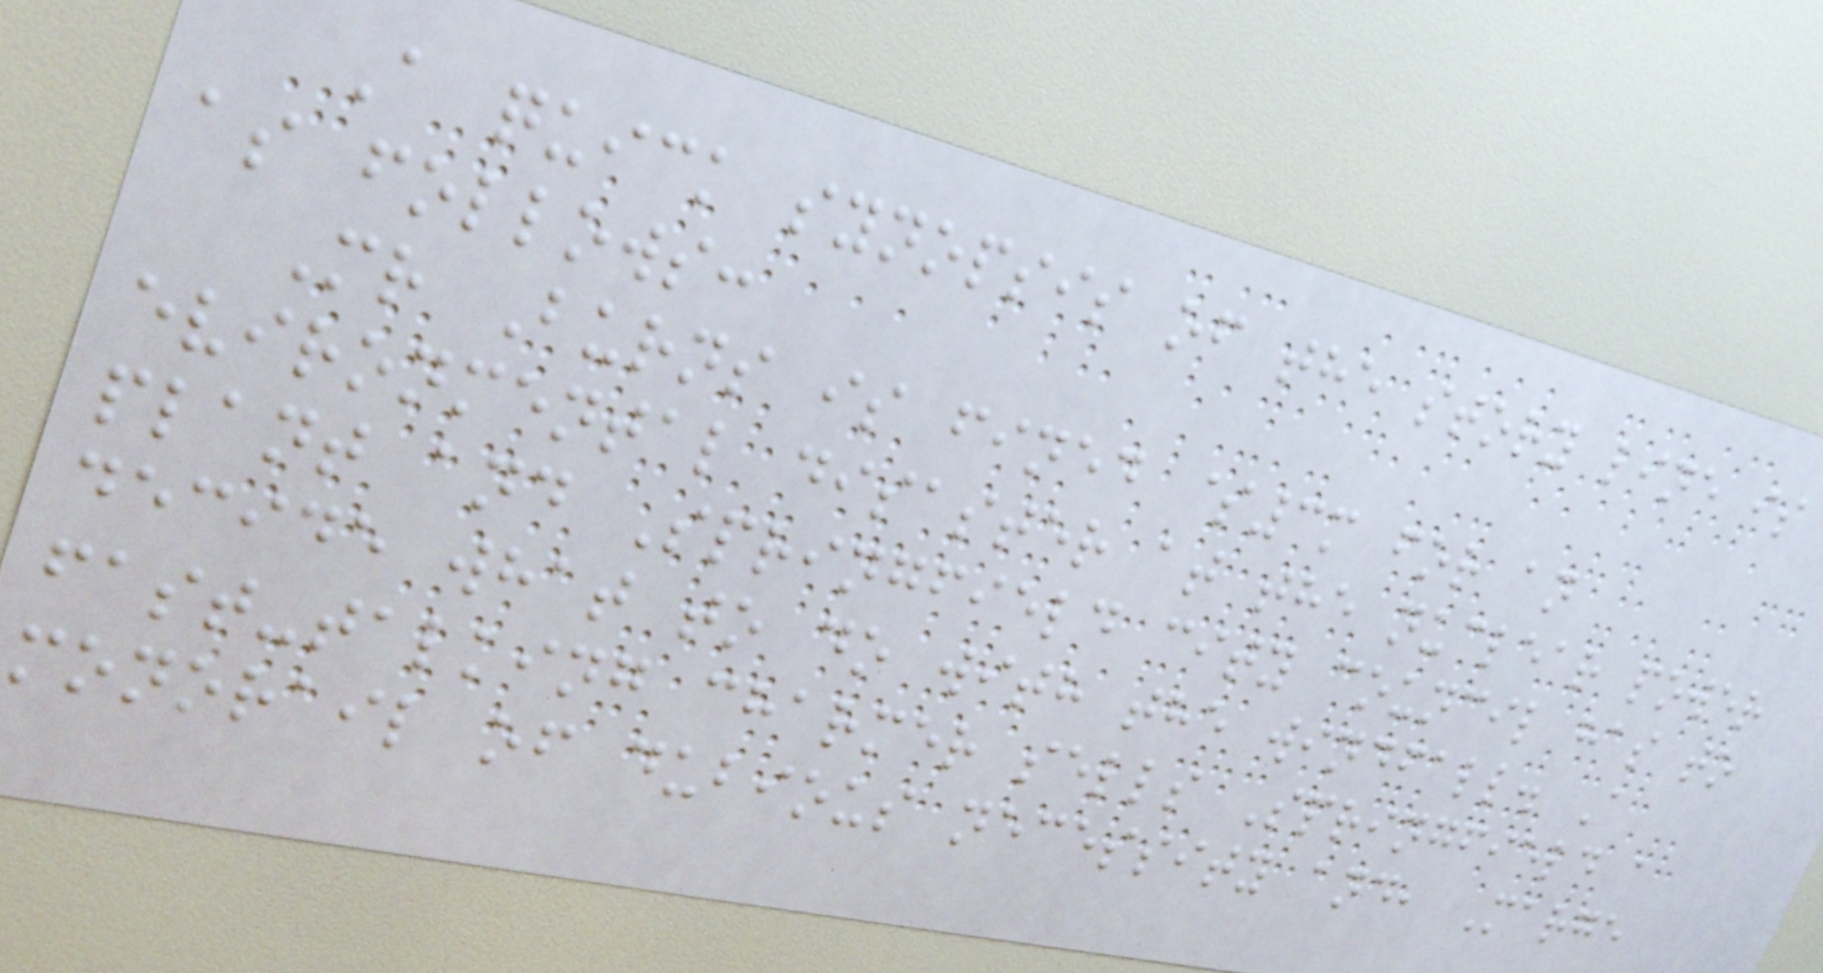A quick synopsis of the story line is
as follows:
Mr Burns is fined $3m for an
evironmental disaster at the nuclear power
plant and Springfield city council has to
decide what to do with the windfall. A
fast-talking charmer sells Springfield a
monorail of dubious necessity and, Marge
